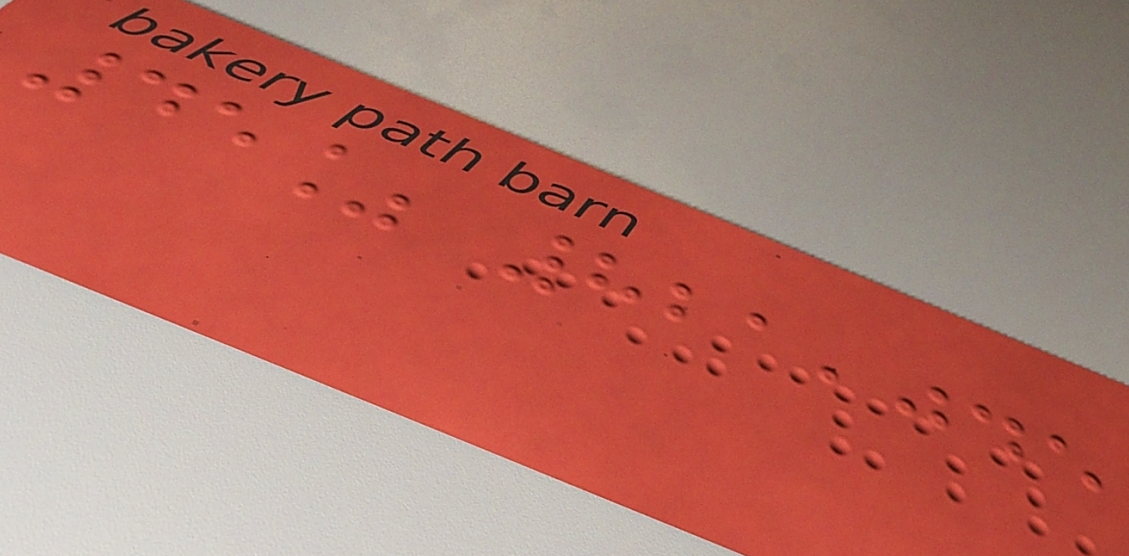45% 821,045
